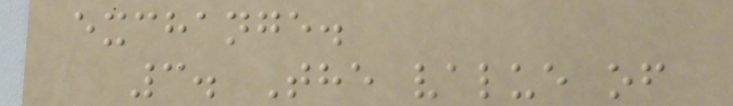exchange.
3. The value of
